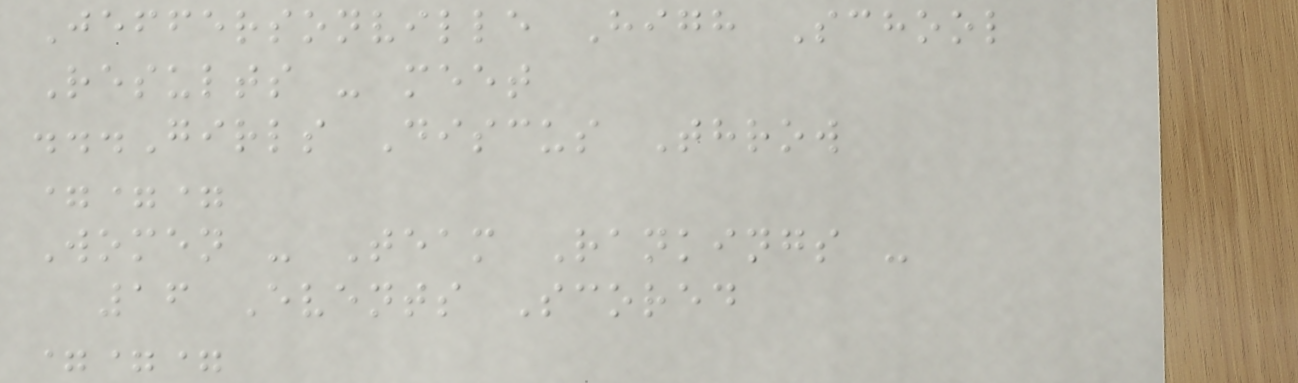Jeffersonville High School
Results - meet
...Girls Discus Throw
===
Women - Team Rankings -
16 Events Scored
===
